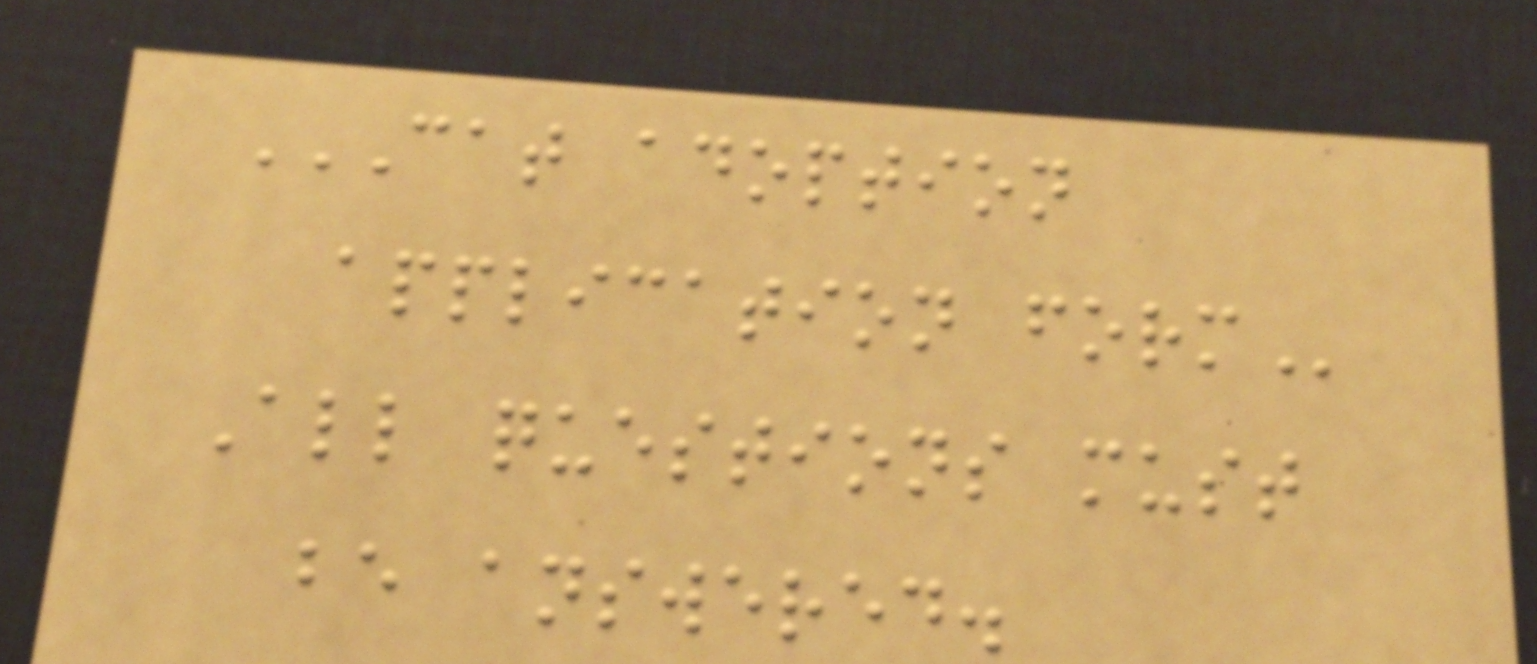CAT ADOPTION
APPLICATION FORM
All questions must
be answered.
